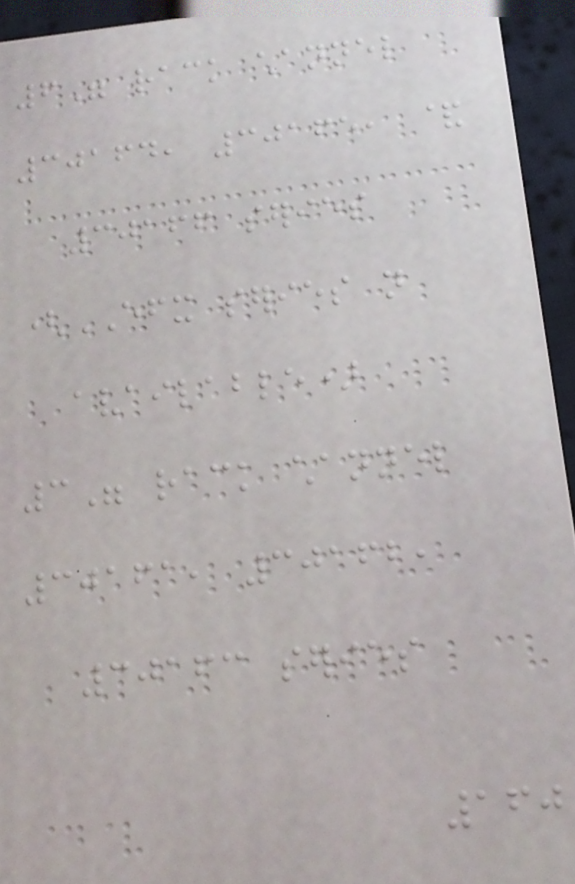6" rack channel
30164, 30165, &
30166 series
(EFX series not
available)
3" rack channel
30161, 30162,
30163 series
160
